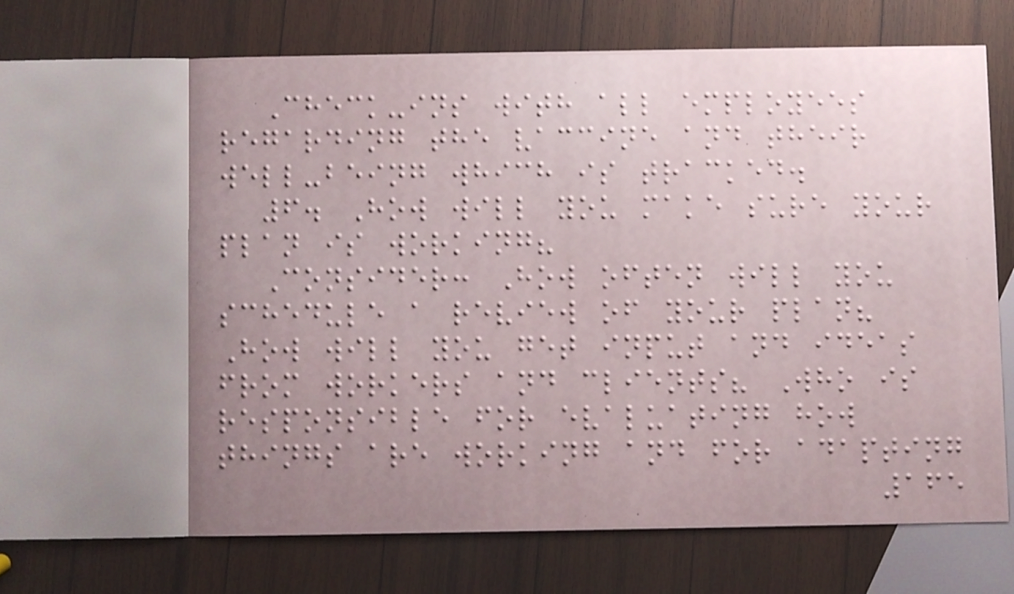Check-ins with all employees
regarding the vaccine and their
well-being which is tracked.
6. How will you make sure your
plan is working?
Consider: How often will you
schedule a review of your plan?
How will you get input and ideas
from workers and clients? Who is
responsible for evaluating how
things are working and for adapting
165
